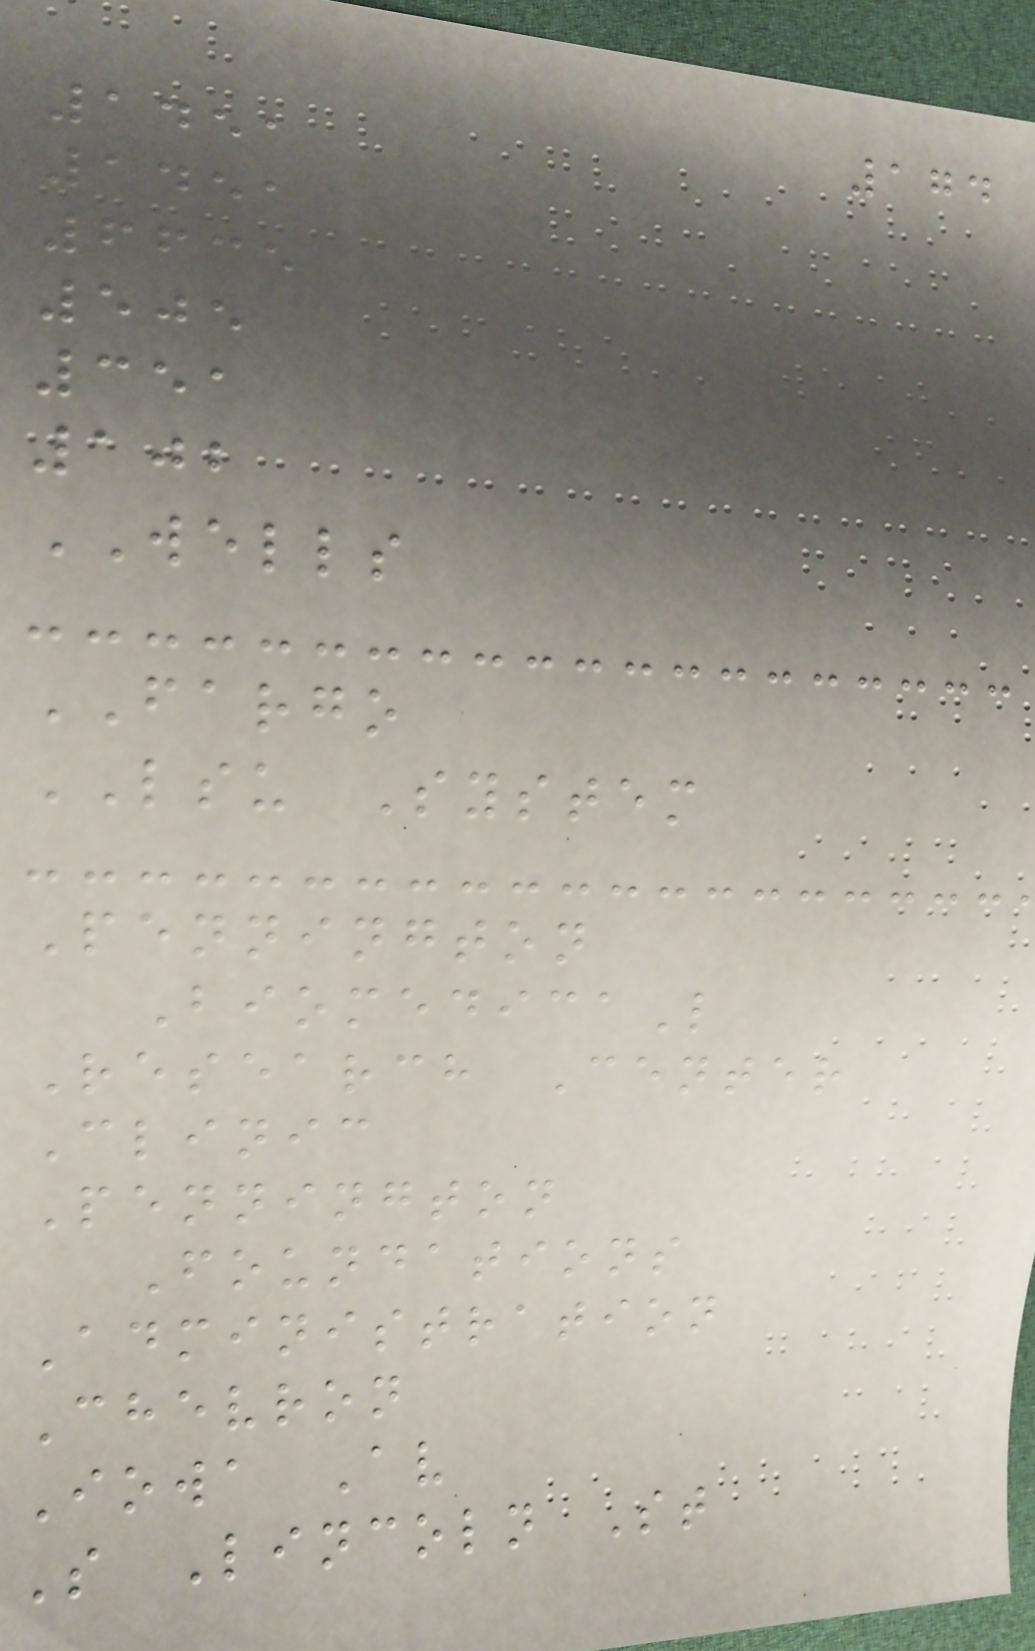174
1451
1451
6635
505
351
102
WELLS
FARGO
LSU System
Pennington
BiomedicaL
Research Center
Clinic
Pennington
Foundations
Administration
Chevron
Iowa Av
S Lincoln St
